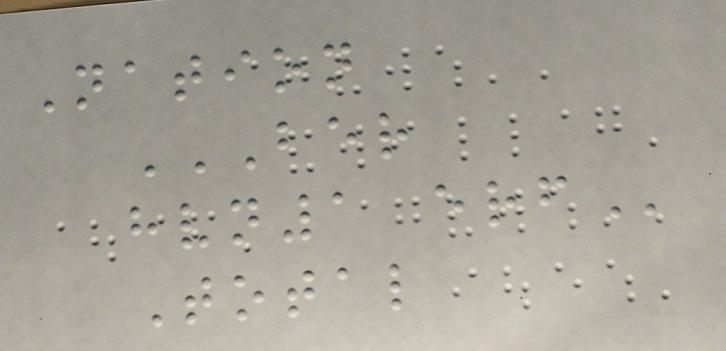Nation
BER
HVN1 ERF
Total
